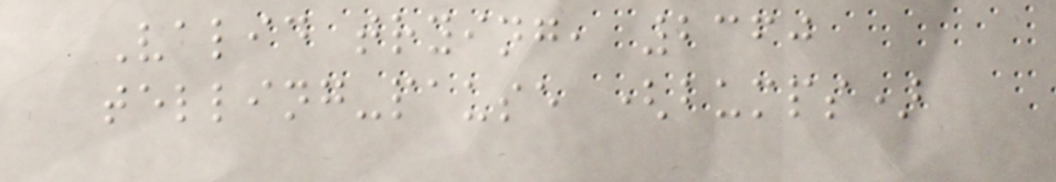Valid trying, 2360
telling-pause (bumps)
